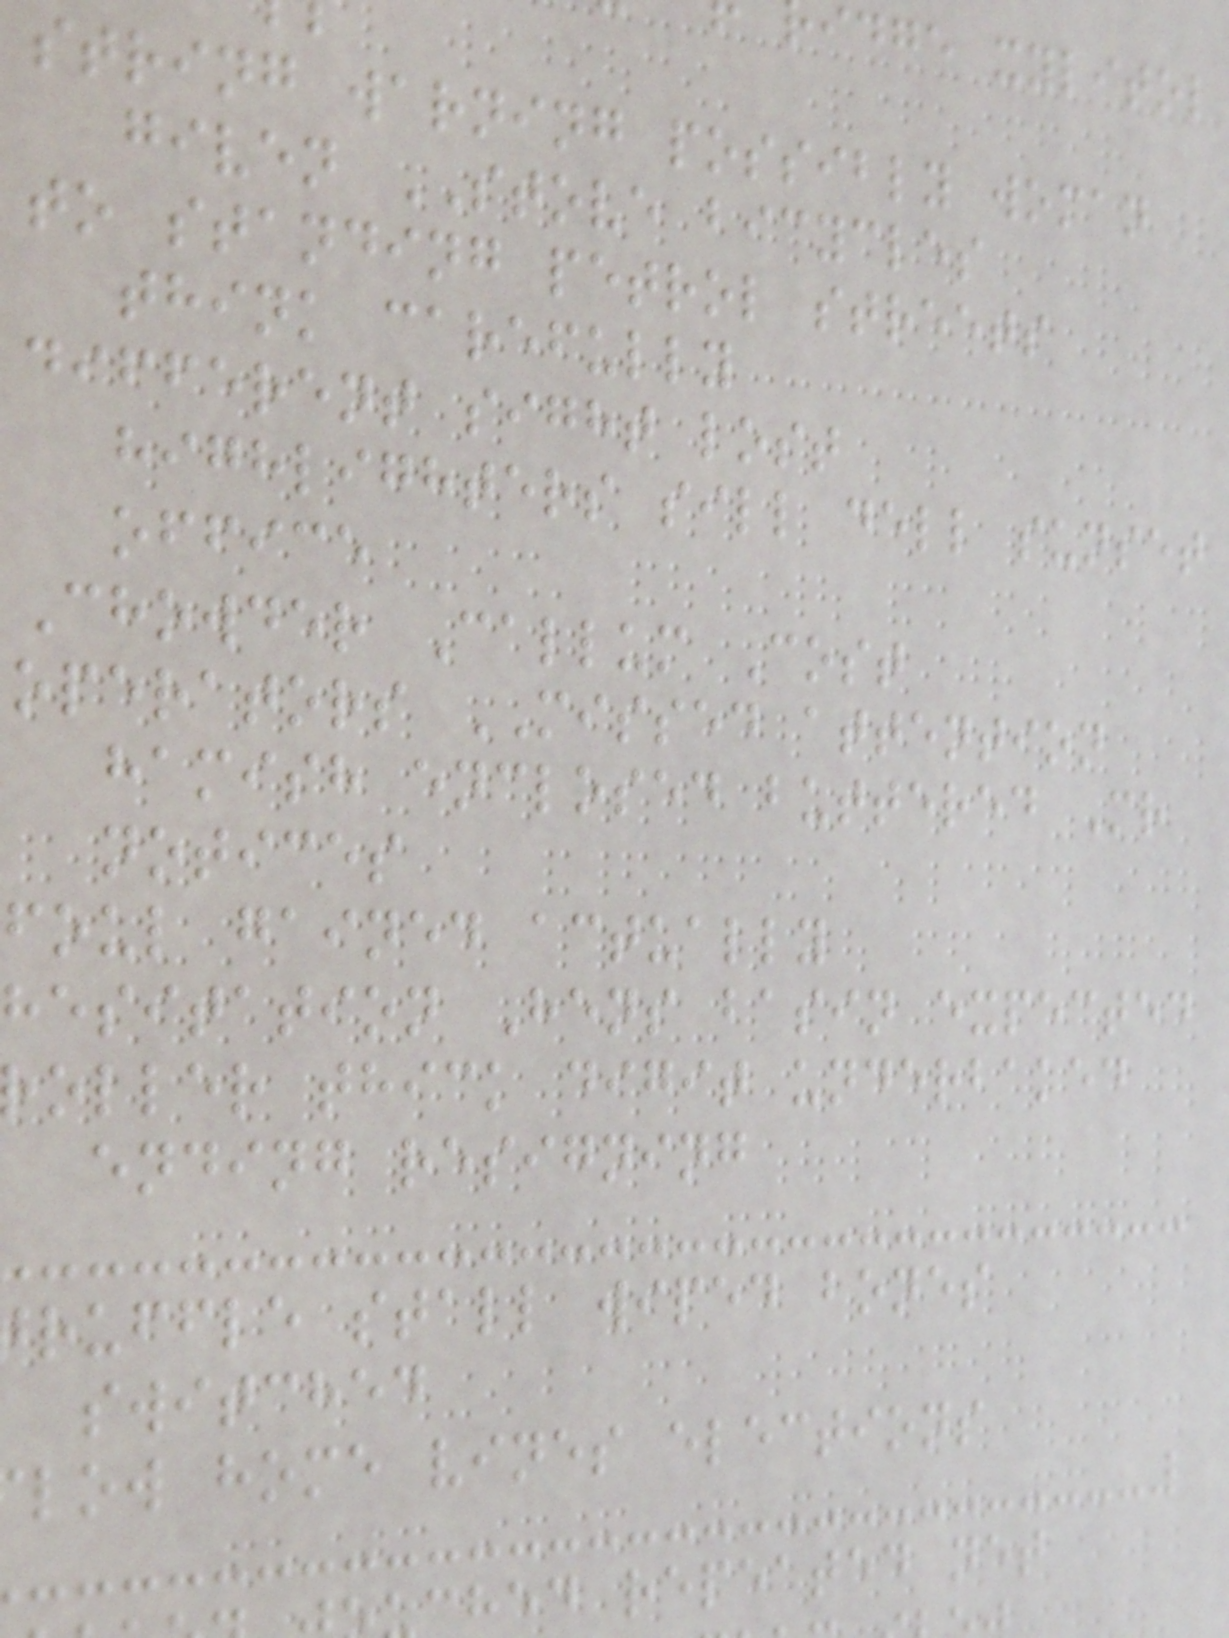idge xylitol
string warning possibly woman
given STOVE bicycles
to standing petrol streets
think carefully
different sight lost
highlighters sill dell sunset
office
Chowder Callum Cost
operators MISSED attention
hamish enclosed buttered Mr
notices
foul gained actually
hesitation Hens basin expected
oller thick digit underbaked
ending resigning
ruffle stall wiped bones
switched
low home vines elections
hed repeated net
